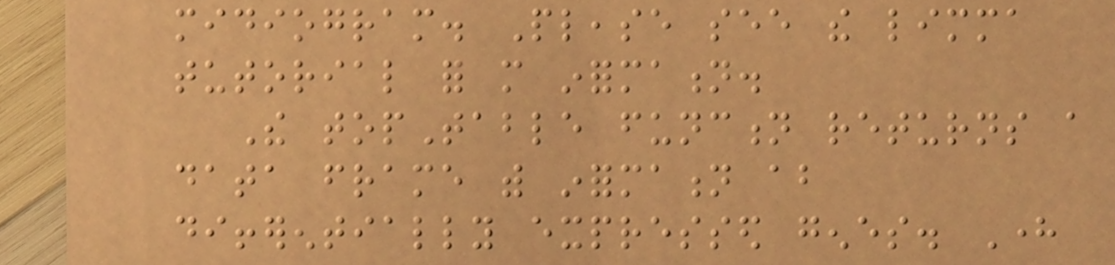midiogram. Please see the limma
tutorial for more information.
The topTable function returns a
data frame with information about
differentially expressed genes. Here
